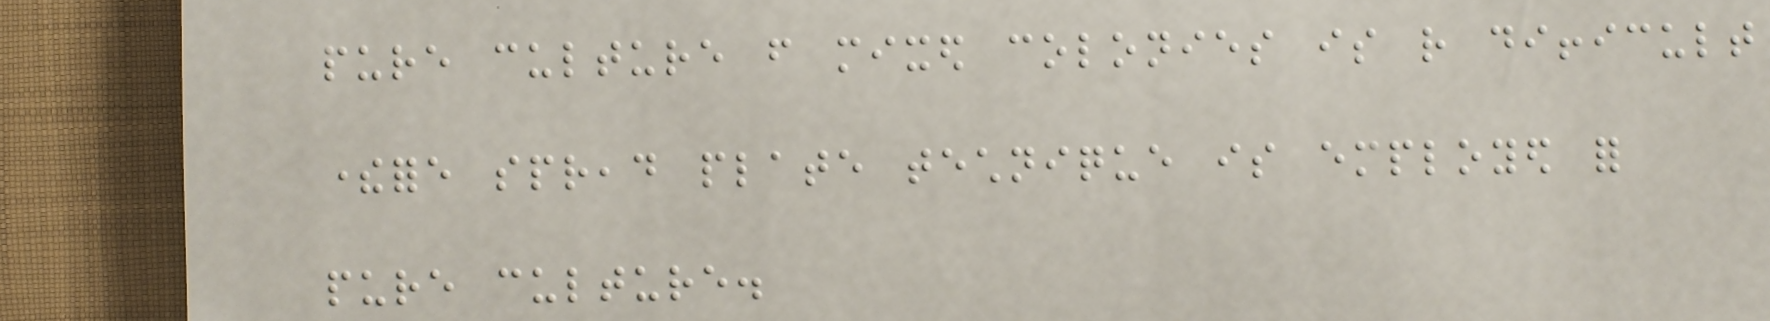pure culture from mixed colonies is rather difficult
therefore spread plate technique is employed for
pure culture.
